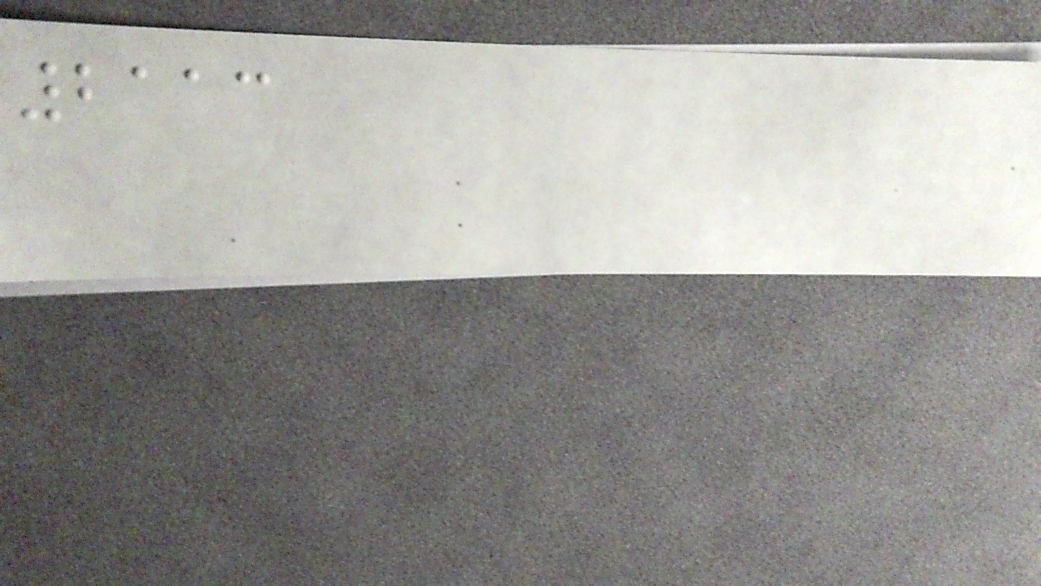2113
